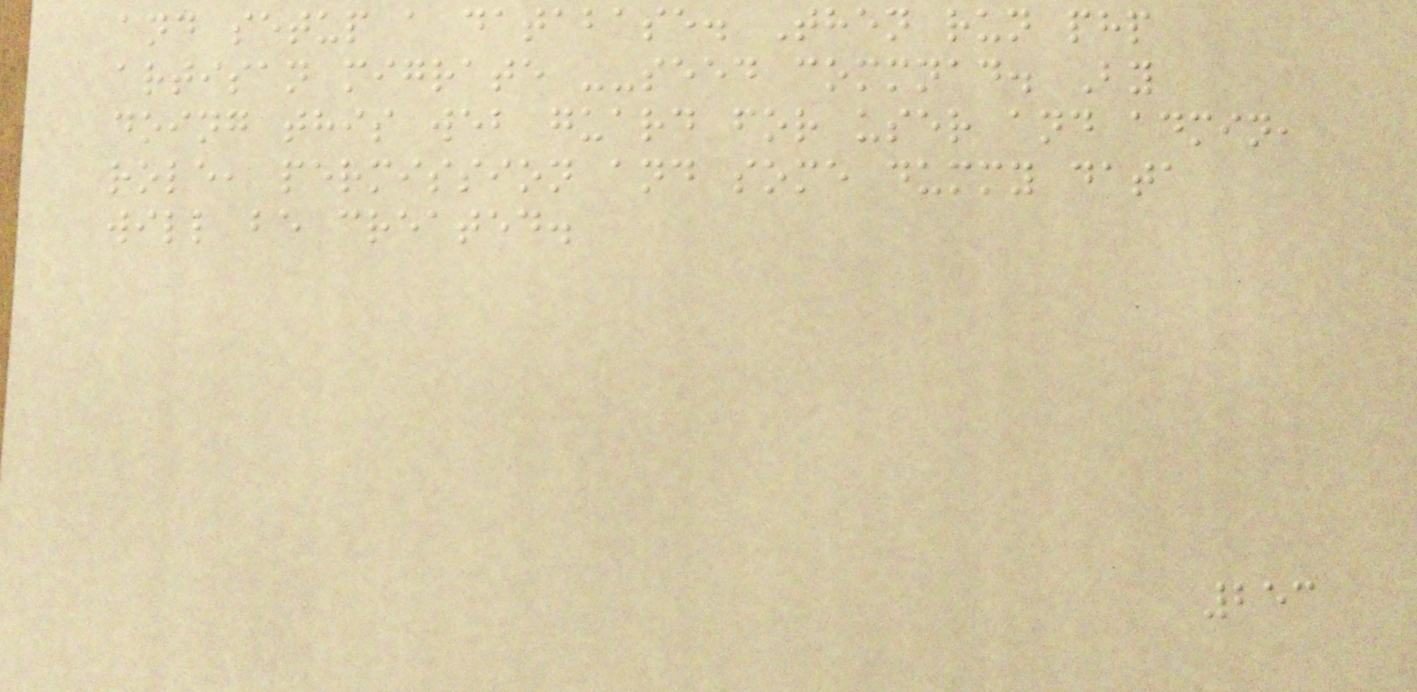and setup a database. Then run php
artisan migrate --seed commnad. By
doing this web guard for user and admin,
role, permission and some dummy data
will be created.
253
